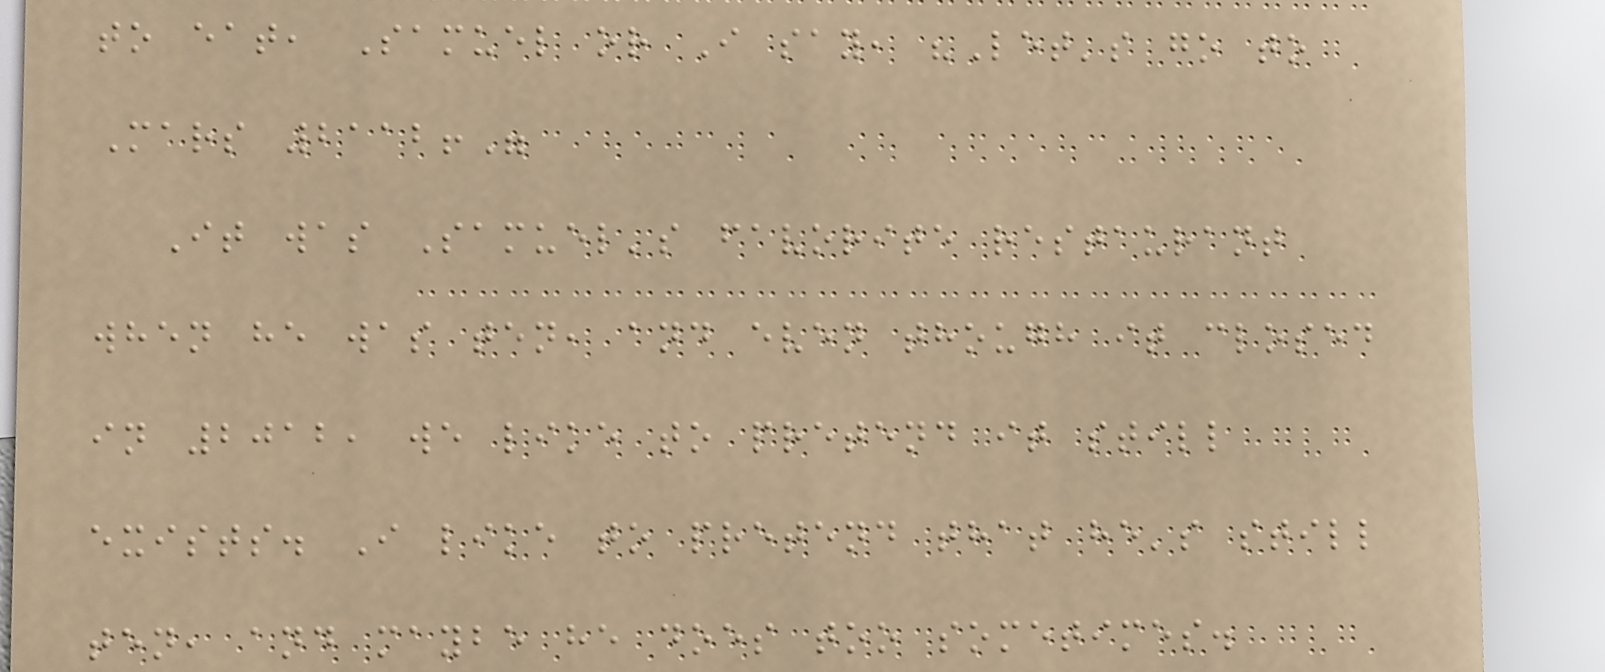to eat, Samuel or I say, "Let's go to
Mars 2112!"
It was Samuel's favorite restaurant
when he was ten, and even though it closed
in 2012, we like to pretend it still
exists. I like to pretend that he's still
ten, and maybe he does too sometimes.
